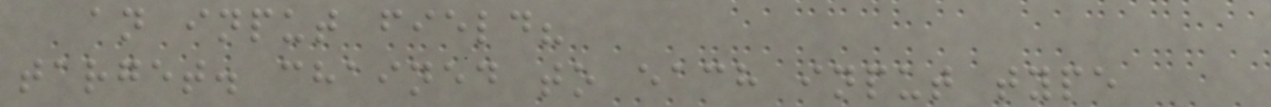an input field?
target. chained to each input type
